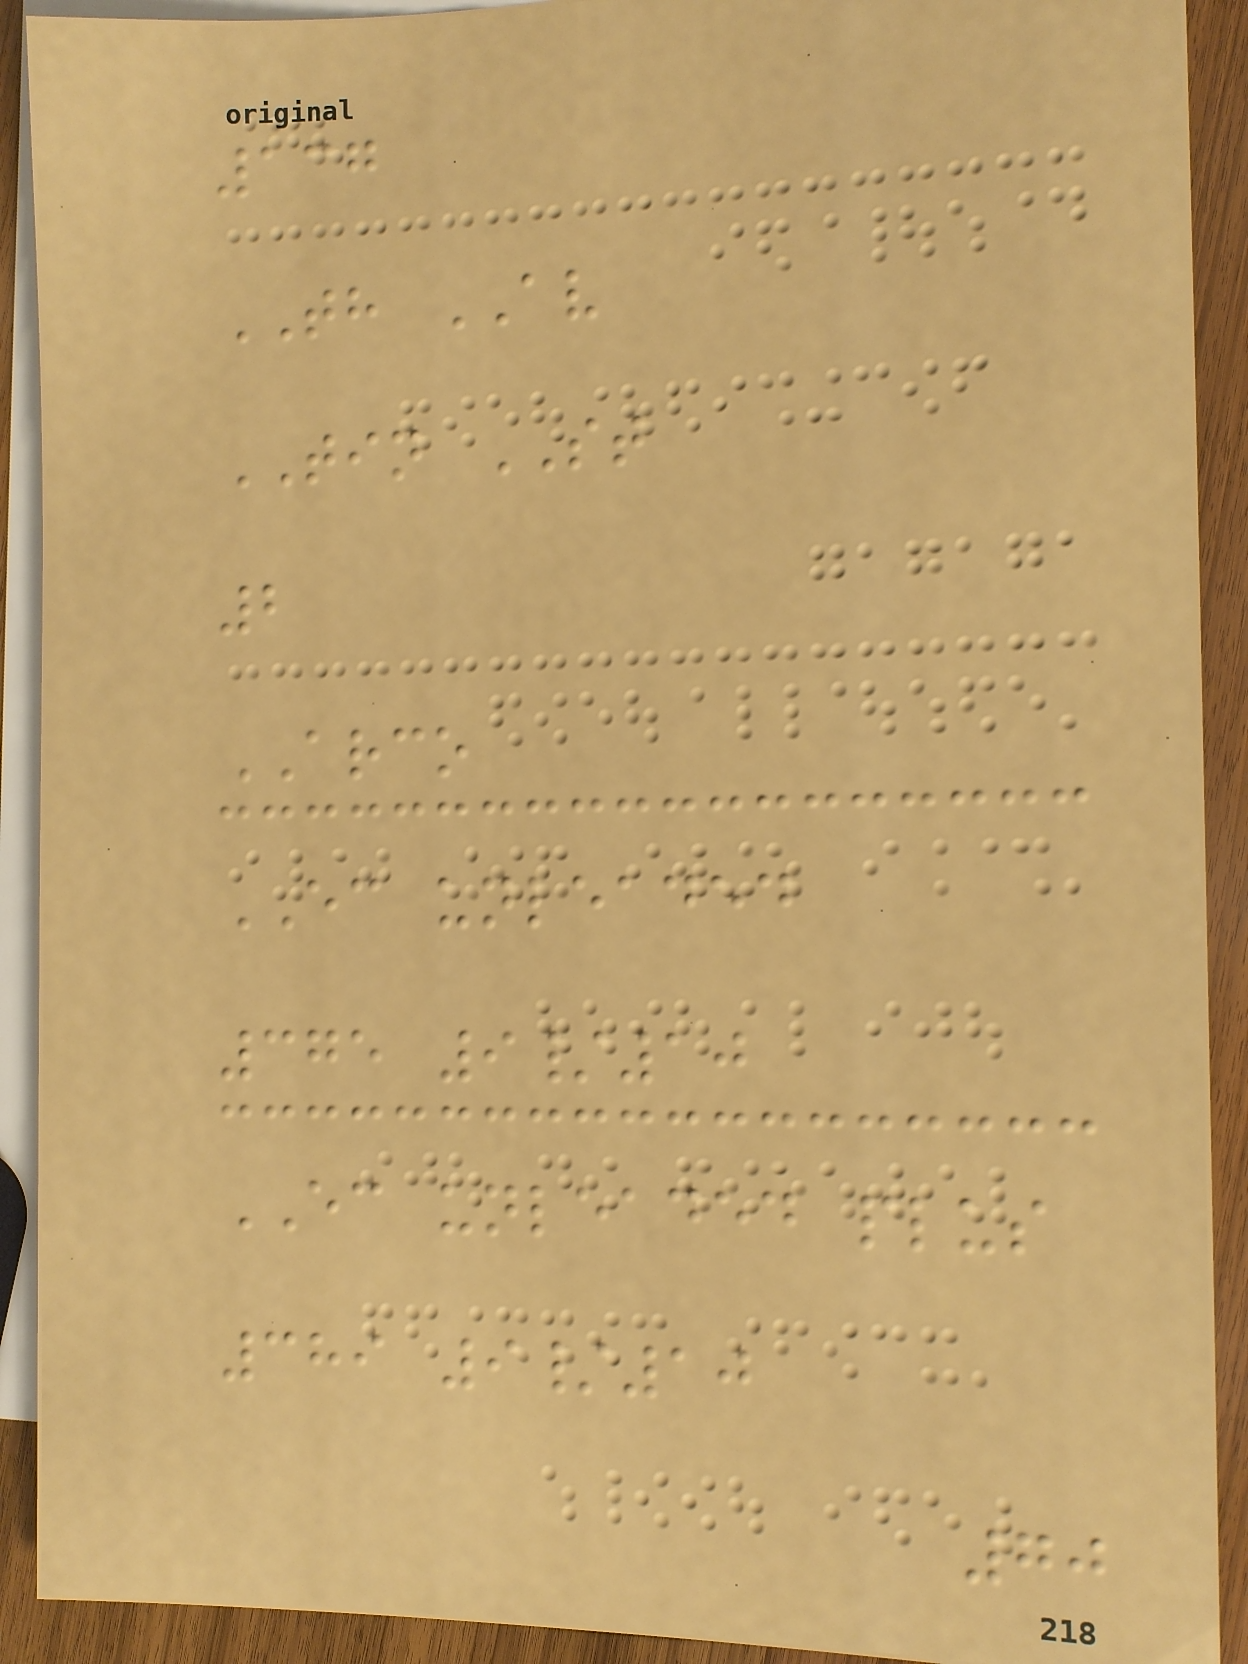137
TH AV
TIN ST
2
ARCO
EC unleaded
375 9/10
EC unleaded plus
389 9/10
70
